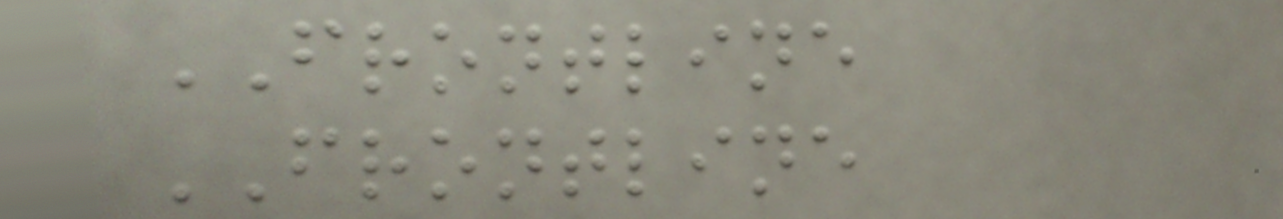FRONTLINE
FRONTLINE
